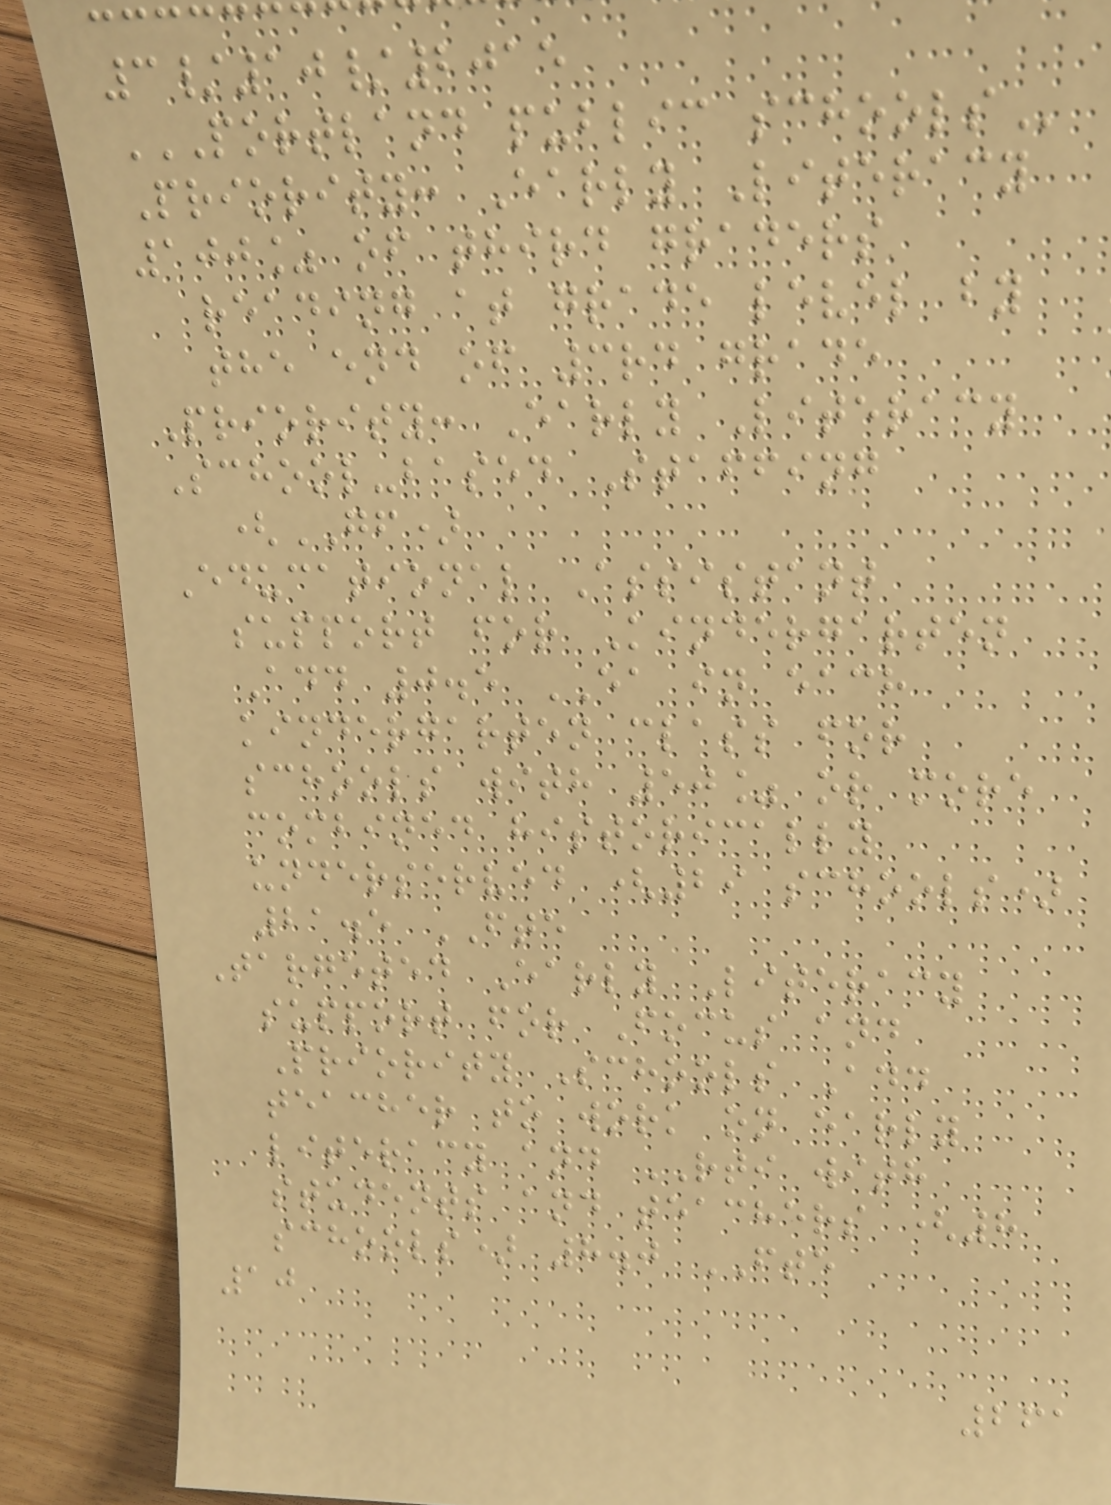3/10/2015
PORTLAND PUBLIC SCHOOLS
Priority: Early Literacy
100% of third graders
reading at grade level by
the end of 3rd grade
Priority: Early Literacy
School-based Staffing
(GF)
Educational Assistant
support for Kindergarten
Add 0.5 EA in each
kindergarten class for
schools with 50% or more
combined historically
underserved (29 schools)
21.5 FTE
Targeted Early Literacy
support for Focus and
Priority Schools Add
teacher to work on early
literacy and RTI with
students and teachers (8
schools) 8.0 FTE
10
261
